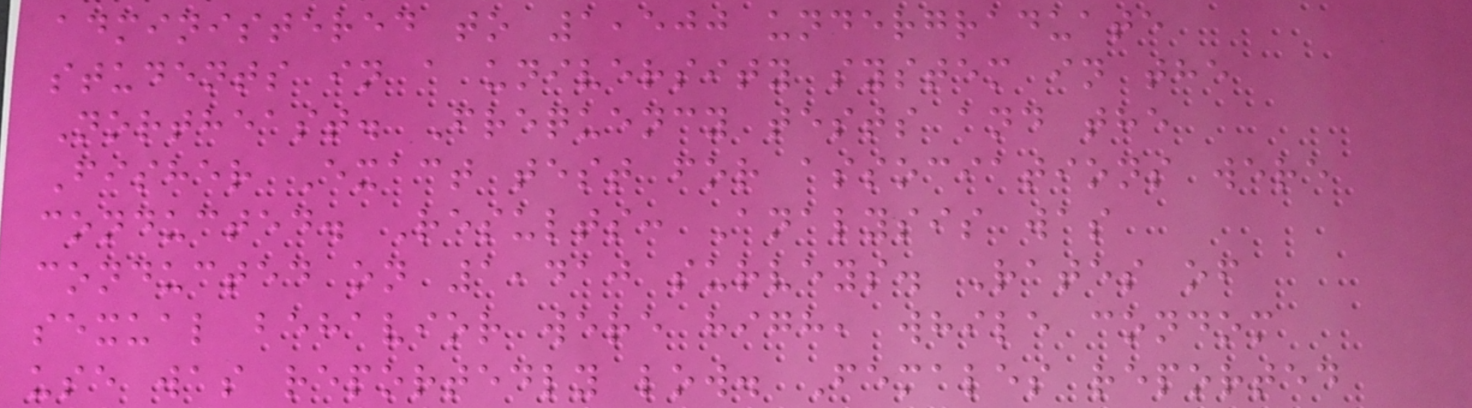administered to 1,500 undergraduate
students in a university system in the
Northeast. Frequency tests and the
Fisher Exact test for associations were
conducted. Results: Analysis was
conducted on 1,410 surveys. Rates of
sexual behavior were high, while condom
use was reportedly low. Females reported
